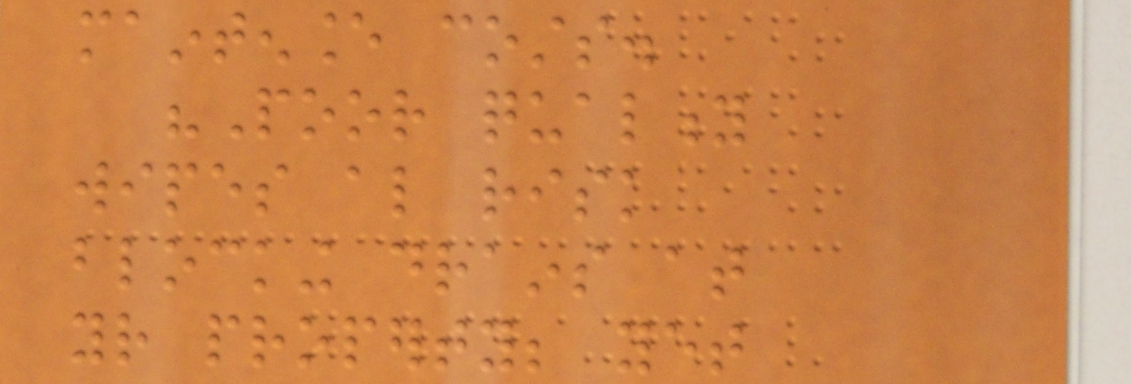maintenance costs.
"Poor quality
wipes also risk
blocking drains at
your property; yet
